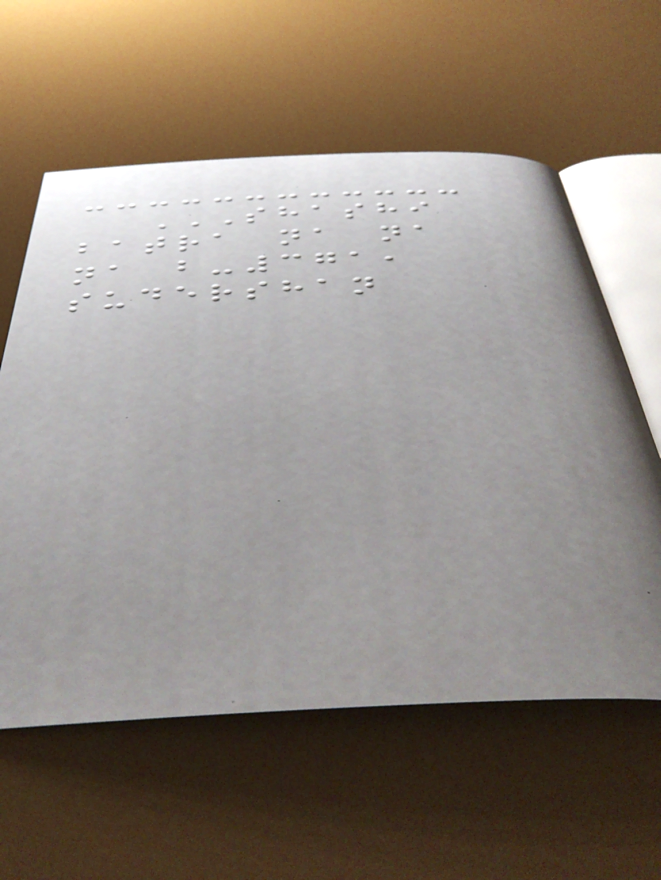SHASHI
BATRA NA NA
NA B-371,
SUDERSHAN
